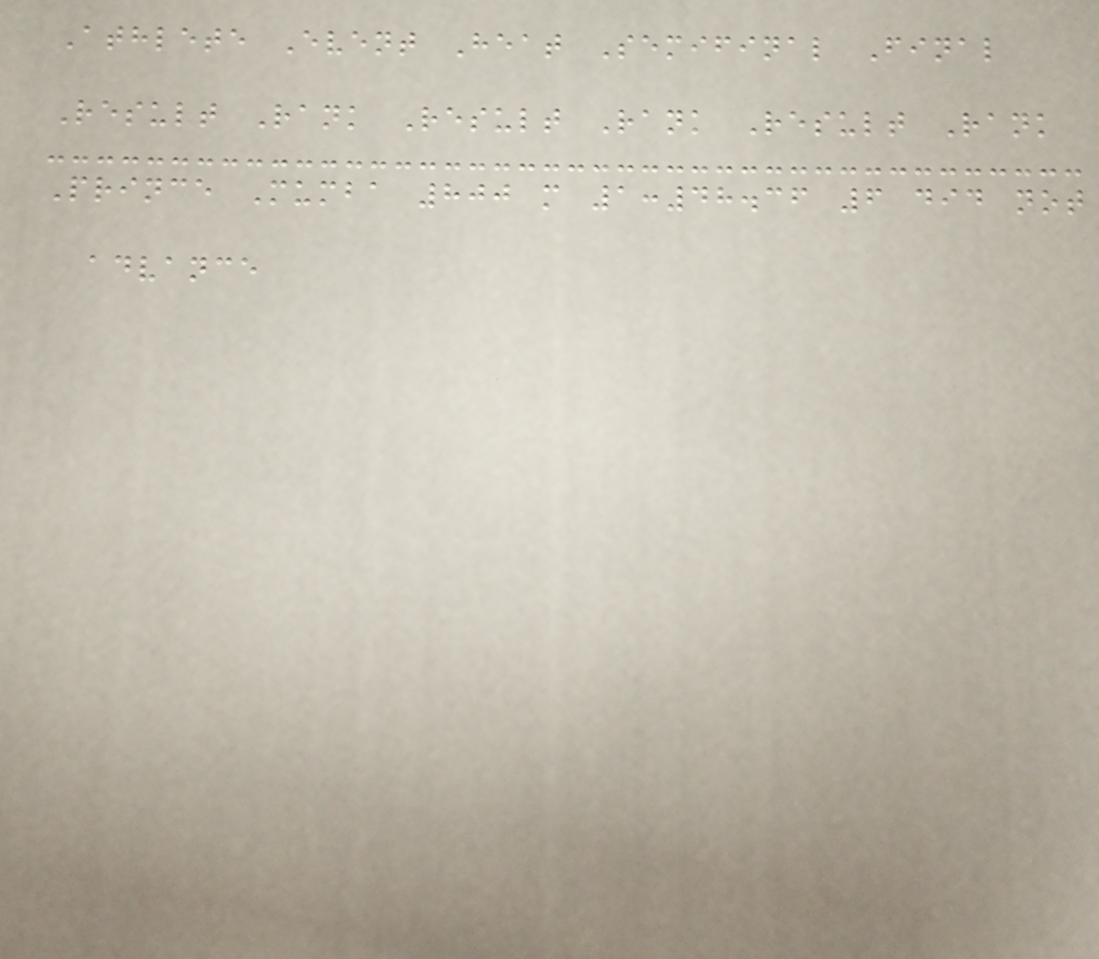Athlete Event Heat Semifinal Final
Result Rank Result Rank Result Rank
Prince Mumba 800 m 1:48.36 6 did not
advance
